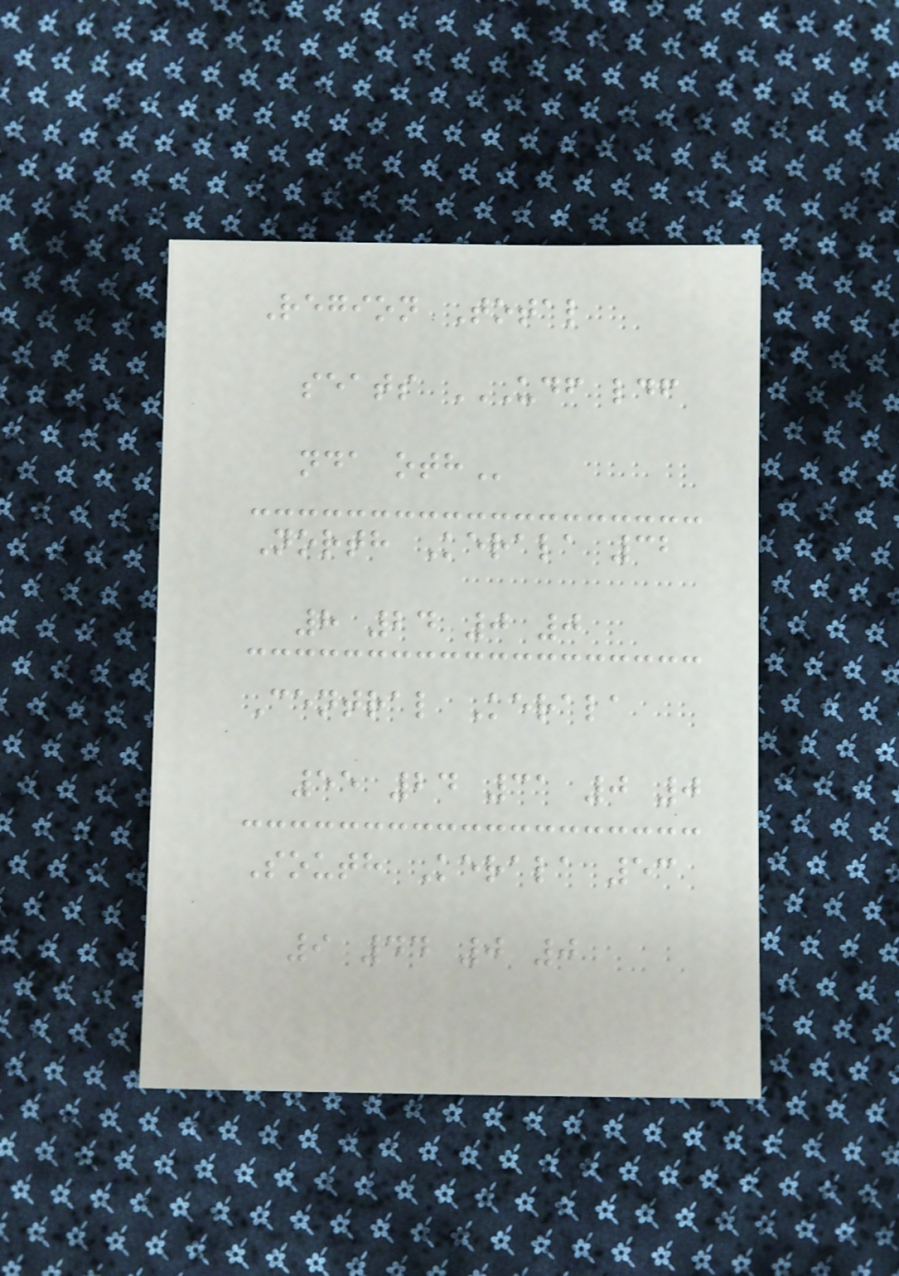Region Total
seats UDF LDF
NDA OTH
North Kerala 32
8 24 0 0
Central Kerala
55 24 31 0 0
South Kerala 53
9 44 0 0
